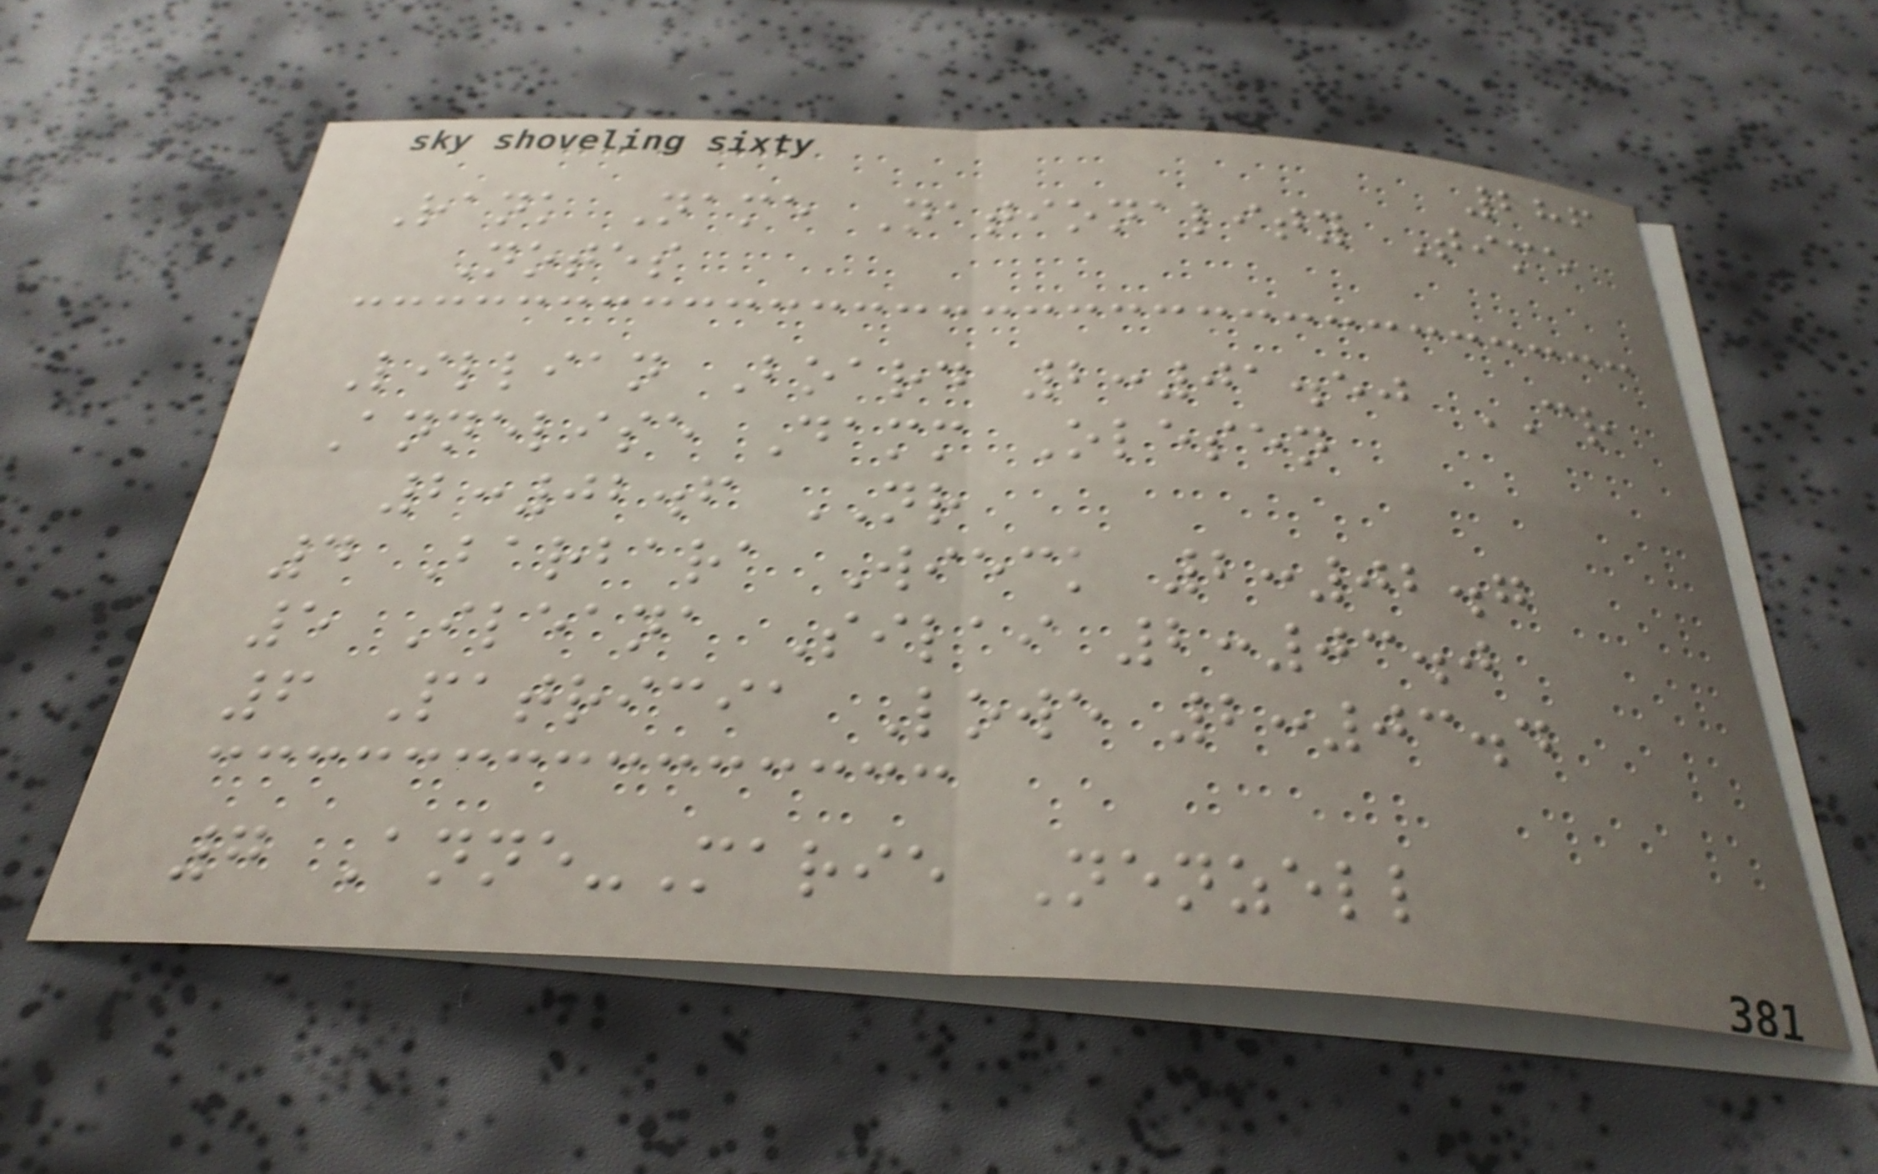286
Rank Name Nationality Time
Notes
Lillian Board 2:01.50 CR
Annelise Damm Olesen
2:02.6 NR
4 Barbara Wieck 2:02.7
5 Ileana Silai 2:03.0
6 Patricia Lowe 2:03.4
7 Anne-Marie Nenzell
